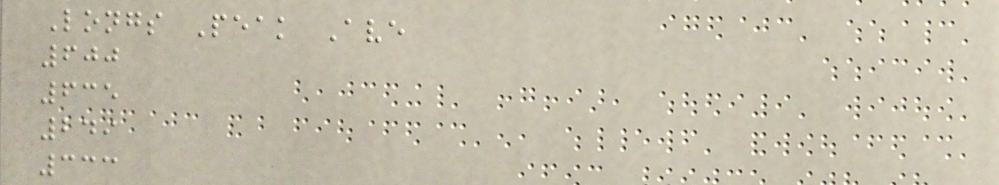Longs Peak Ave
600
635
249
333
